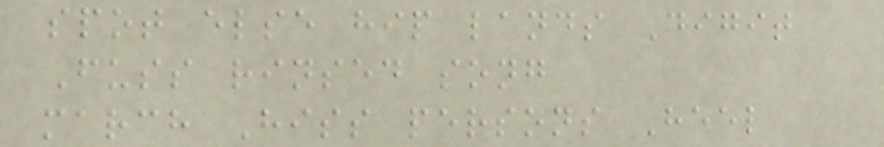spot else hip lands Digit
Fuss rinsed song
march Hiss persons Heel
